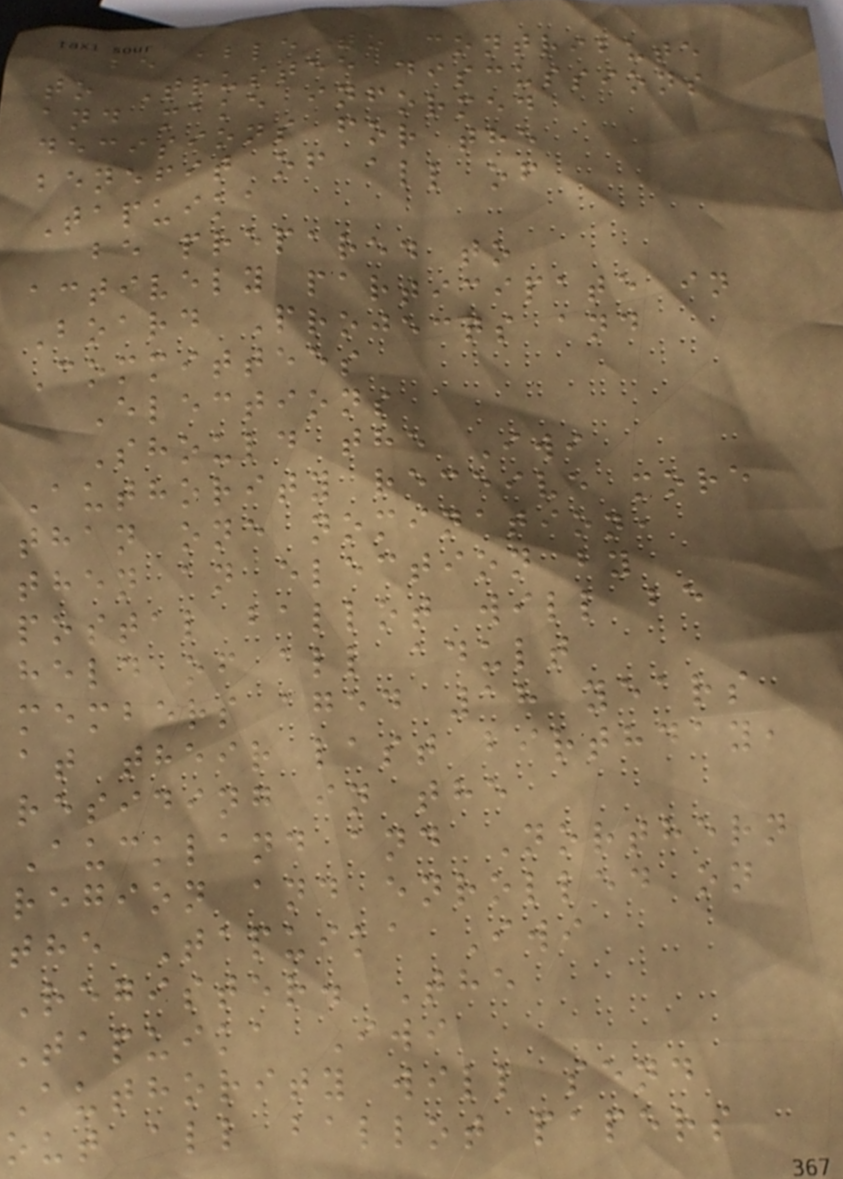be able to contribute
to Trustee discussions
and make informed
decisions for the
benefit of all of
Tapuika
be prepared to
actively participate in
Board Projects and
Committees
Elections
Should the Iwi
Authority receive more
than one nomination,
then an election by
postal ballot will be
held of all adult
members aged 18 years
at their last birthday,
residing in the
Auckland and Northern
region and enrolled on
the Tapuika Iwi
Register. The
Tapuika Iwi
Authority will send
out all ballot papers
